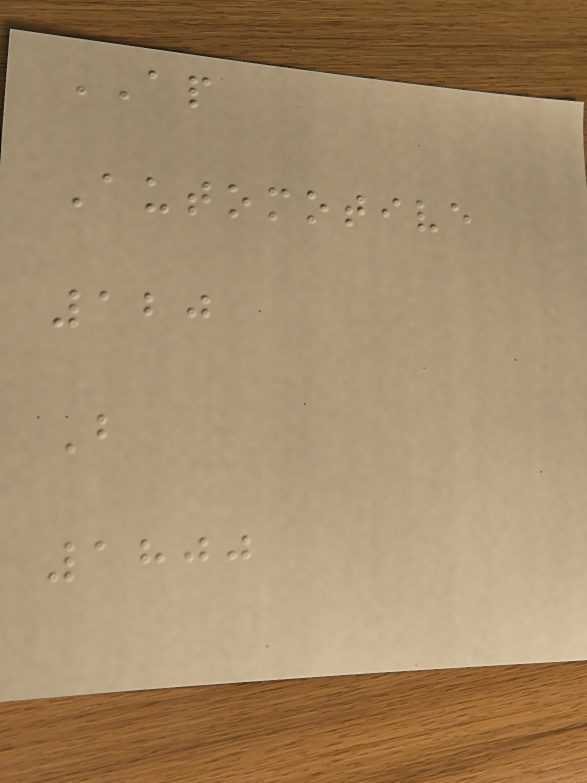AP
Automotive
120
B
1800
